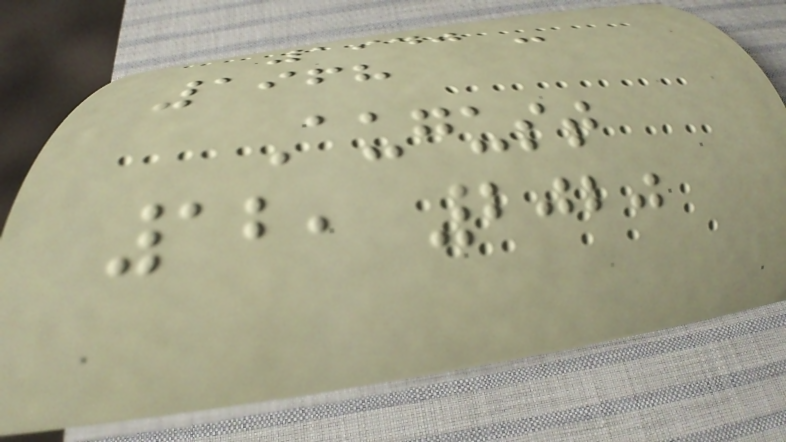1940 -
1968
August
12, 2020
